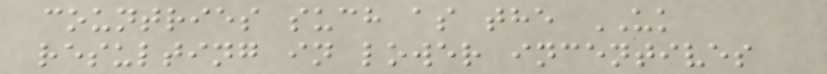countries such as the UK
resulting in lower incentives
